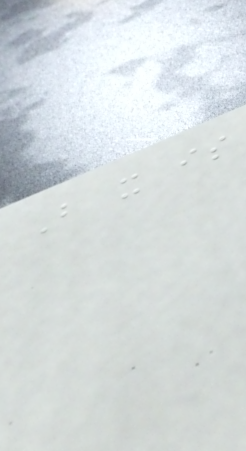But it is
